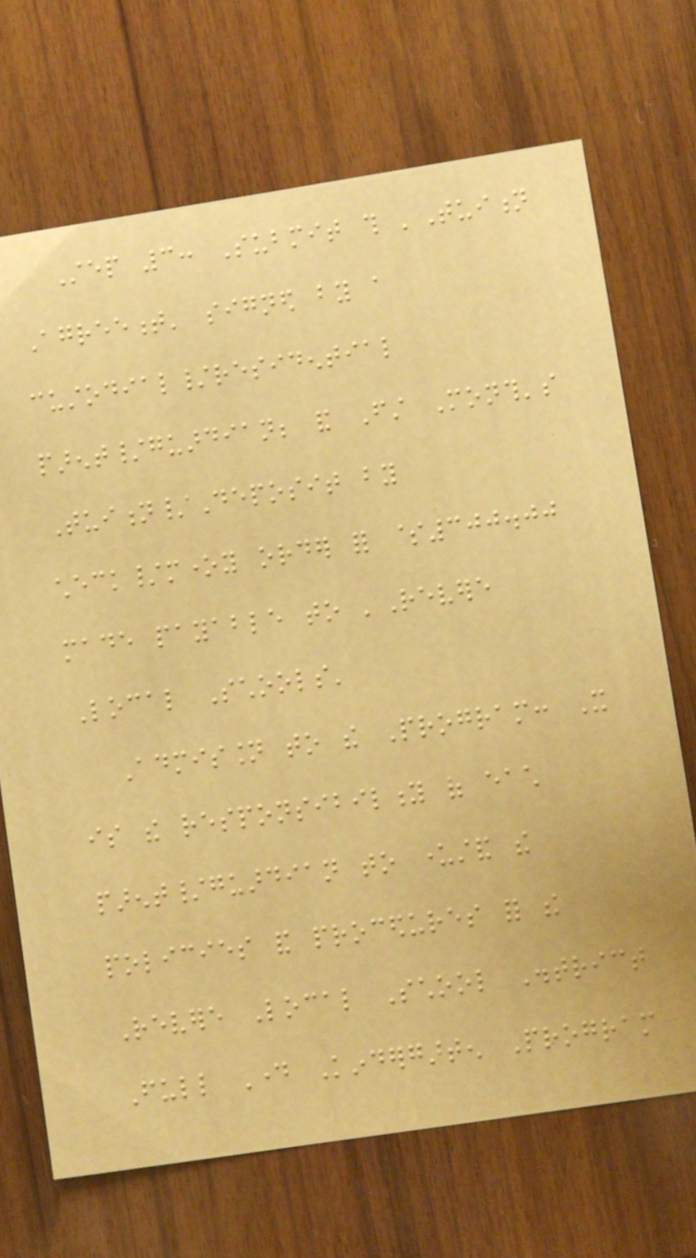Step 3: Submit this 'Tuition
Agreement' signed by a
custodial/residential
parent/guardian; and First Month's
Tuition/Deposit by
check/money order for $300.00
made payable to 'Revere
Local Schools'
Admission to the Program: It
is the responsibility of each
parent/guardian to understand the
policies and procedures for the
Revere Local School District
Full Day Kindergarten Program
